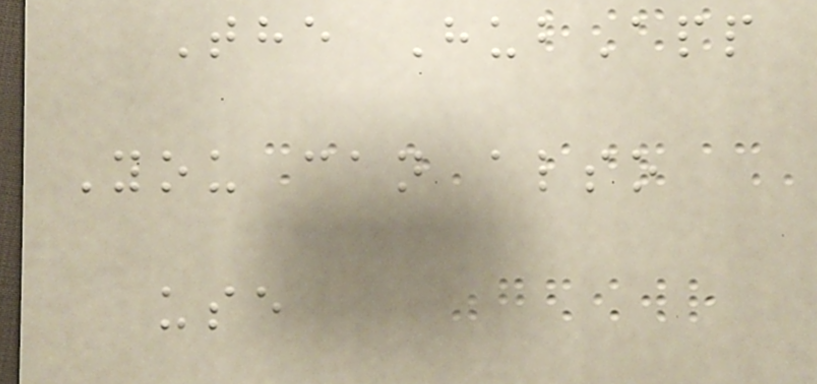The HubApp
You can also
use
